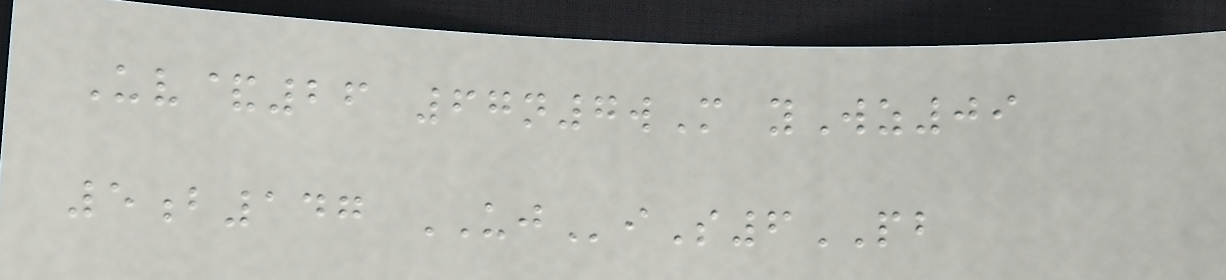Uv&26 67n7wM yWz09
5b147 UJiS6PB
